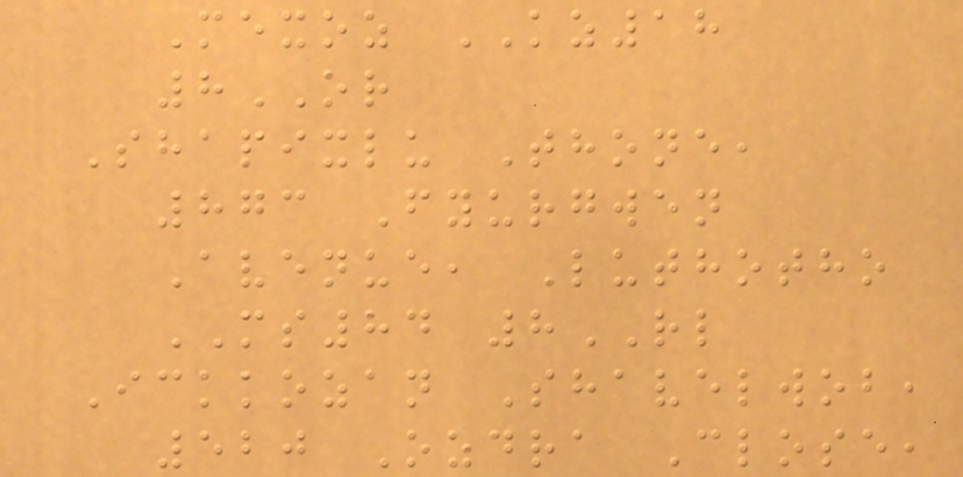Mexoz KZ18
8OR
Shapixlu Thone,
873 Fyurgwen
Avenue, Luthotho
MS84 8RL
Ickkozan Shavelwob,
520 Ozdra Close,
